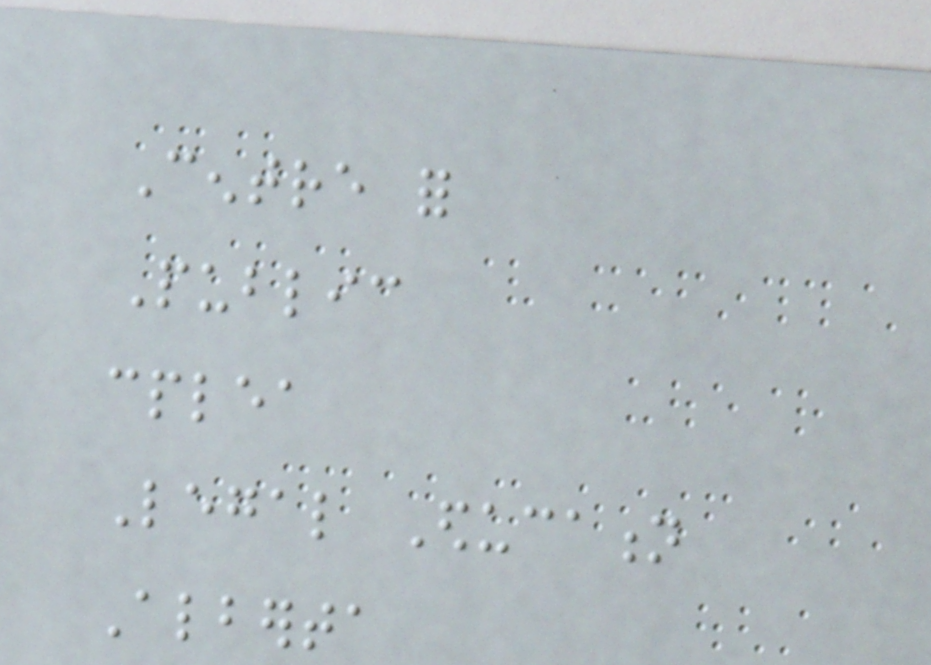Centre for
Public
cplea
Legal Education
Alberta
